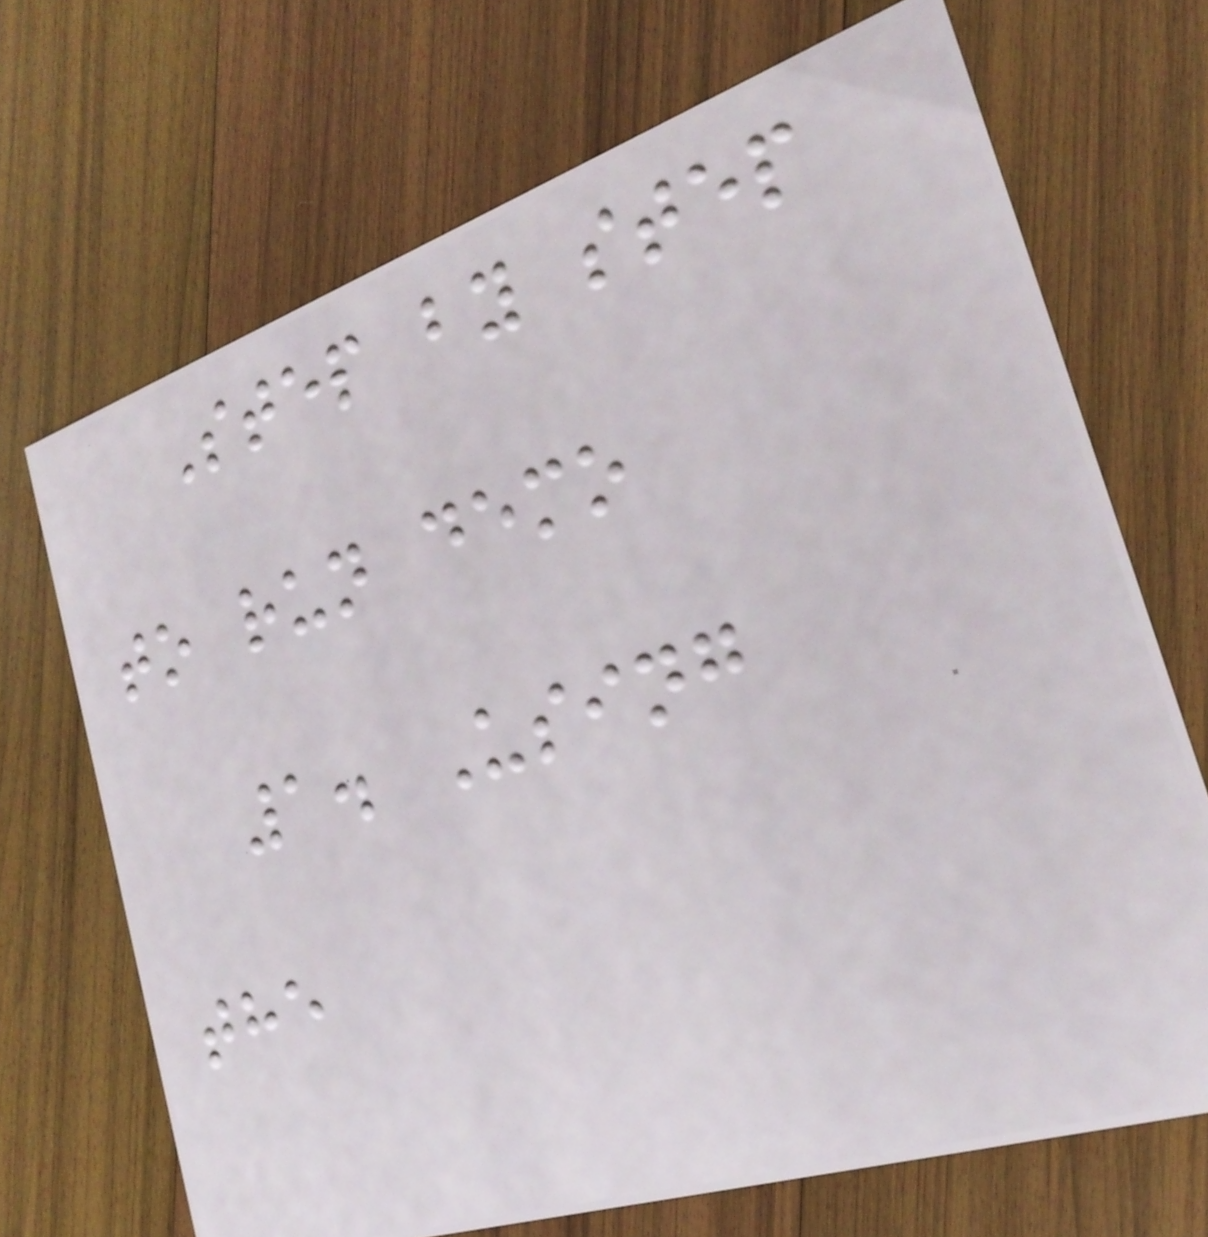Step by step
to run demo
1. Using
the
